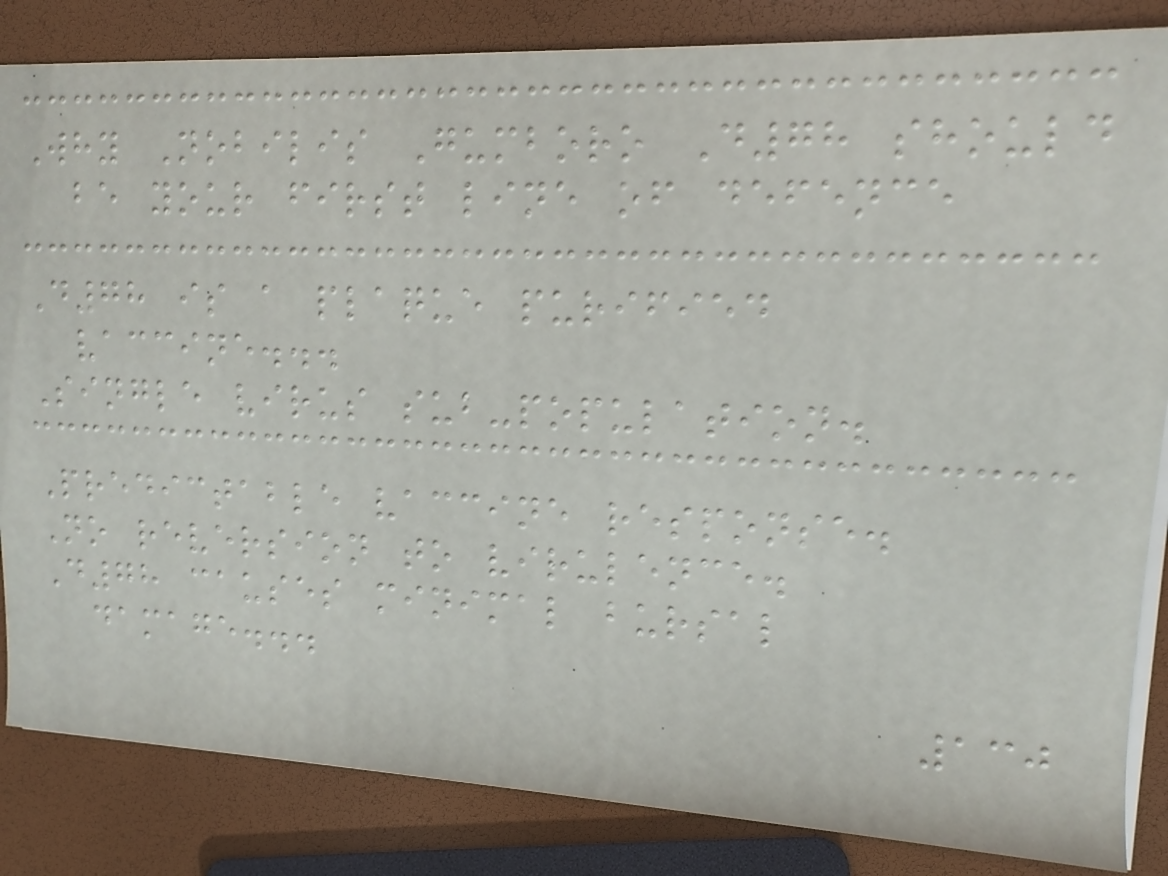Why Nobilis Gumboro D78 should
be your first line of defence
D78 is a plaque purified
vaccine...
Single virus sub-population.
Predictable vaccine response.
No reversion to virulence.
D78 causes minimal bursal
damage...
130
